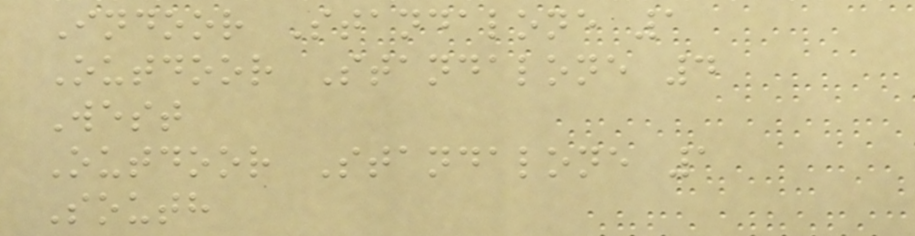Indoor Standalone 1
Outdoor Standalone 4
West
Outdoor Standalone 1
South
